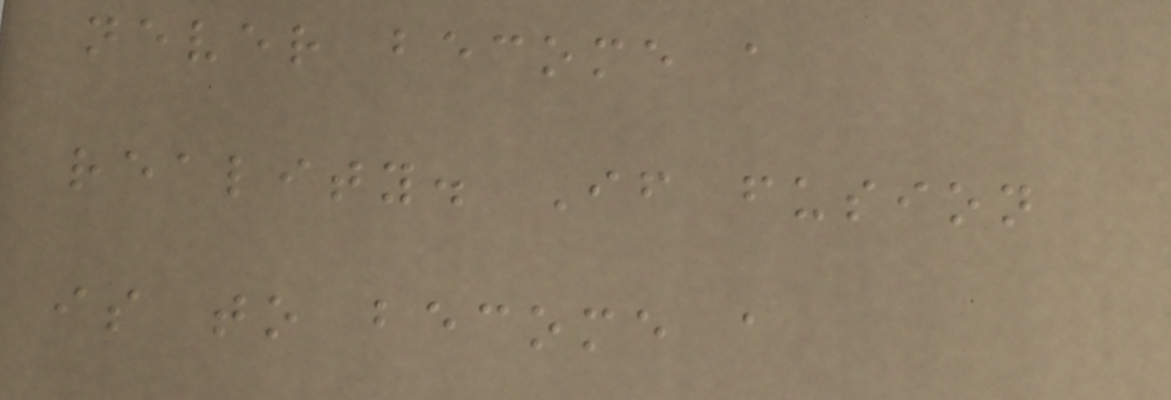never become a
reality. If fusion
is to become a
